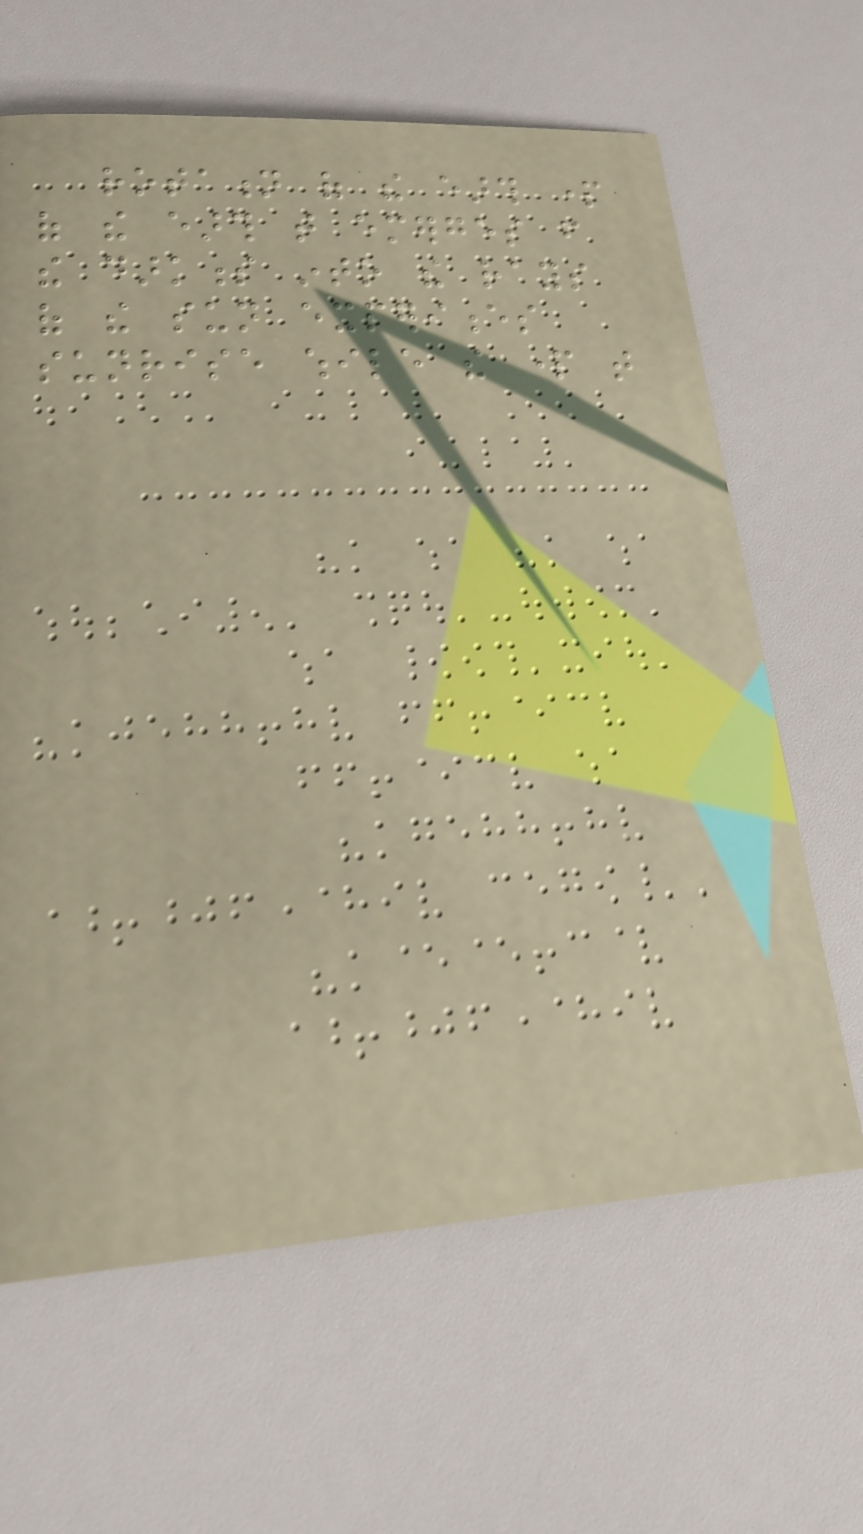rotation of the earth part
of the earth that emerges from
the darkness into the rays
of the sun experiences
sunrise while the part that
